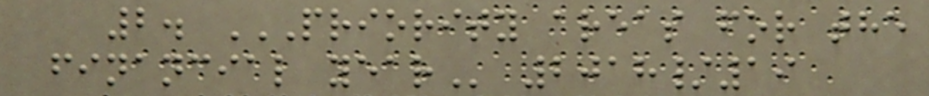2. PRIORITY AREAS FOR THE
FINANCIAL YEAR 2018/19
